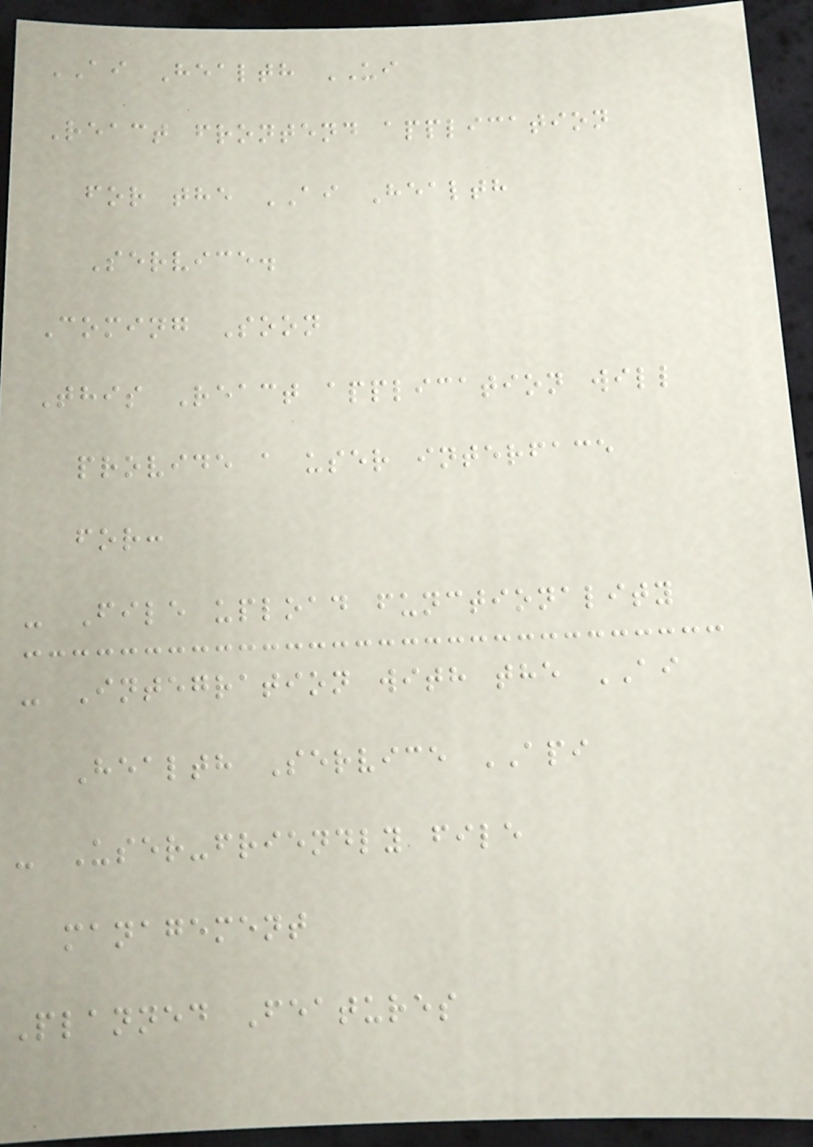AI Health UI
React frontend application
for the AI Health
Service.
Coming Soon
This React application will
provide a user interface
for:
- File upload functionality
- Integration with the AI
Health Service API
- User-friendly file
management
Planned Features
